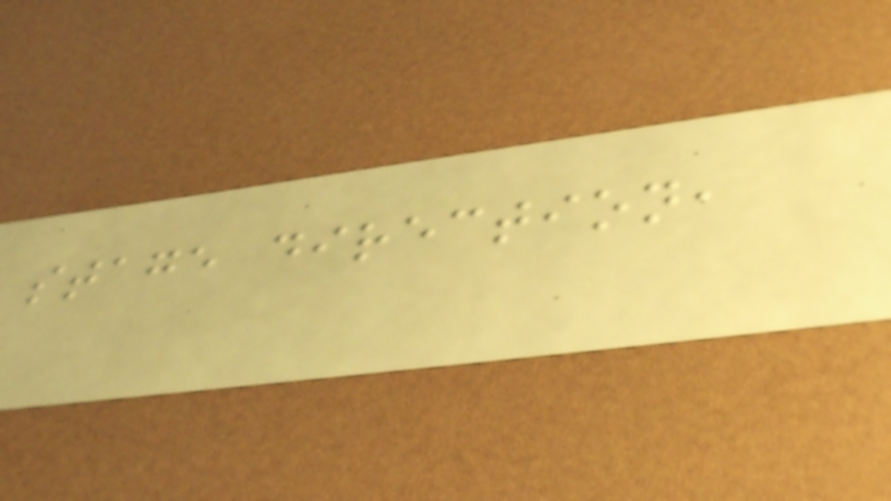stage direction,
